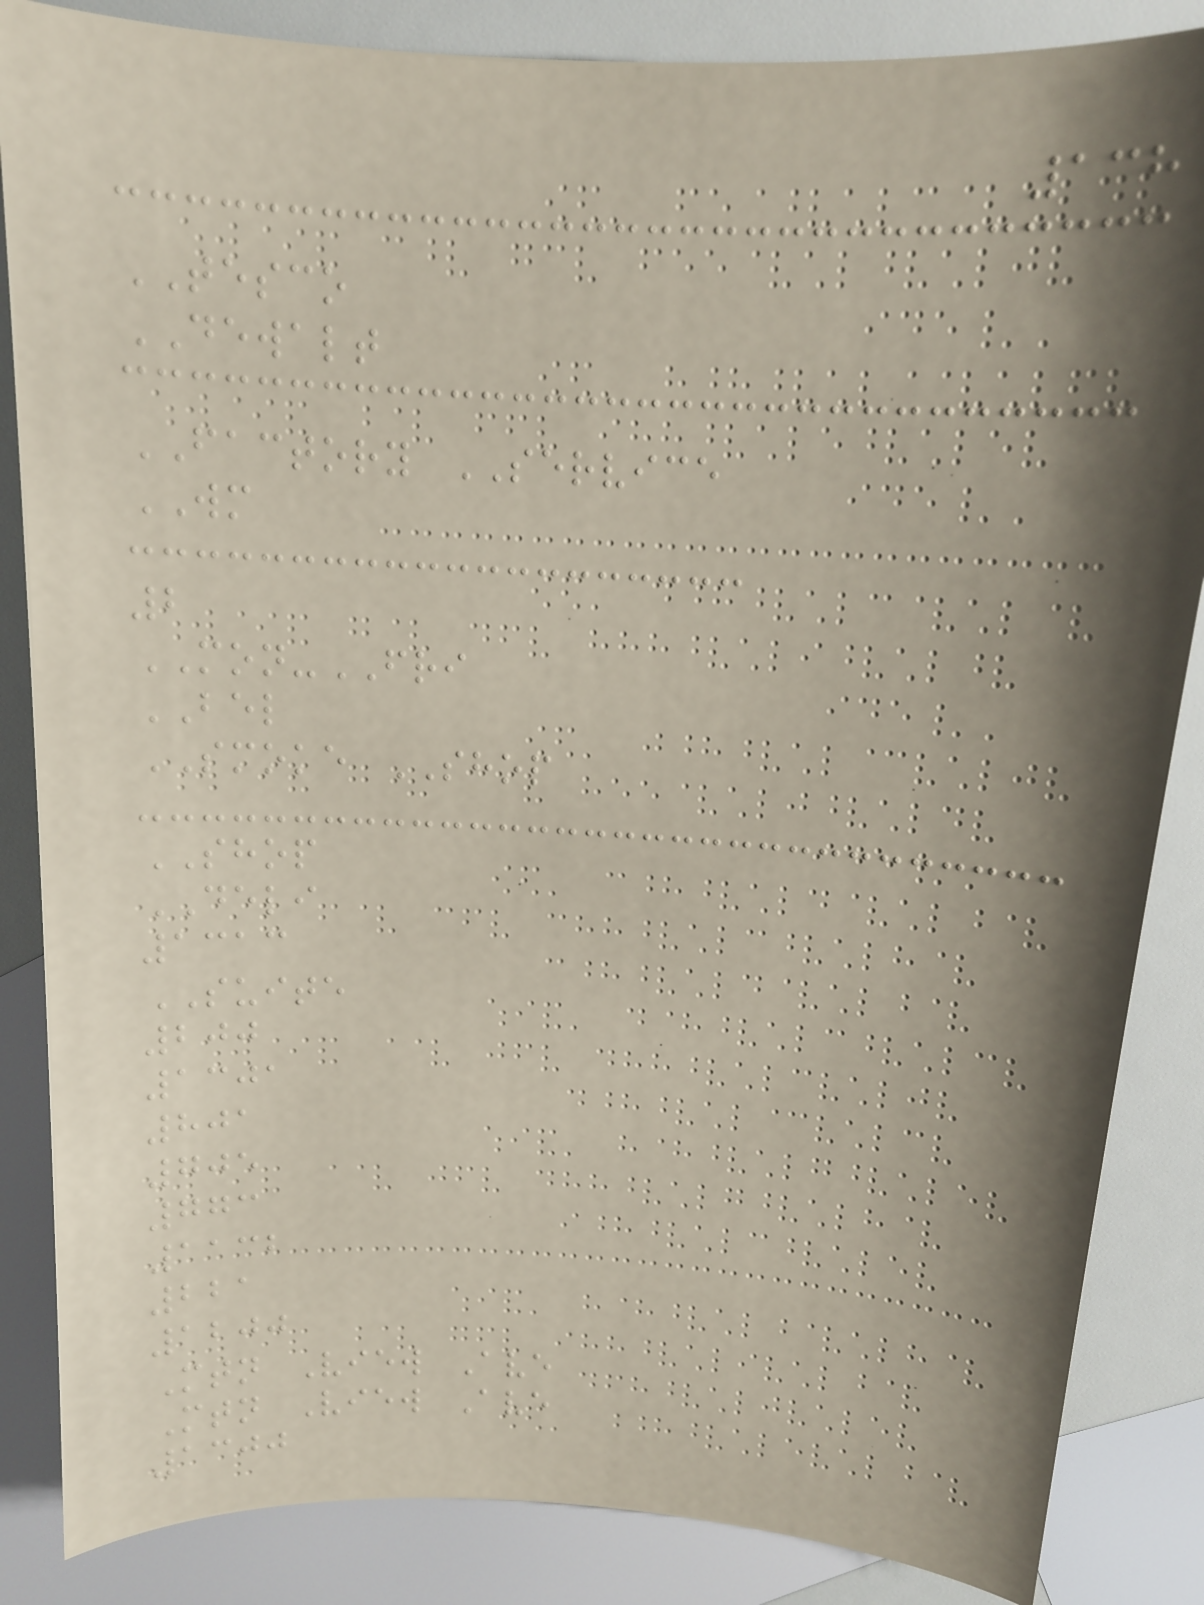138
TESCO
DEWALT
FACTORY SERVICE
WM
2
MON-FRI
BEL
SMOKE SHOP
SHOP
DELI
1313
SUITE
200
1301
801
705
773
1132
221
1200
Mtn View Ave
Mtn View Ave
1300
